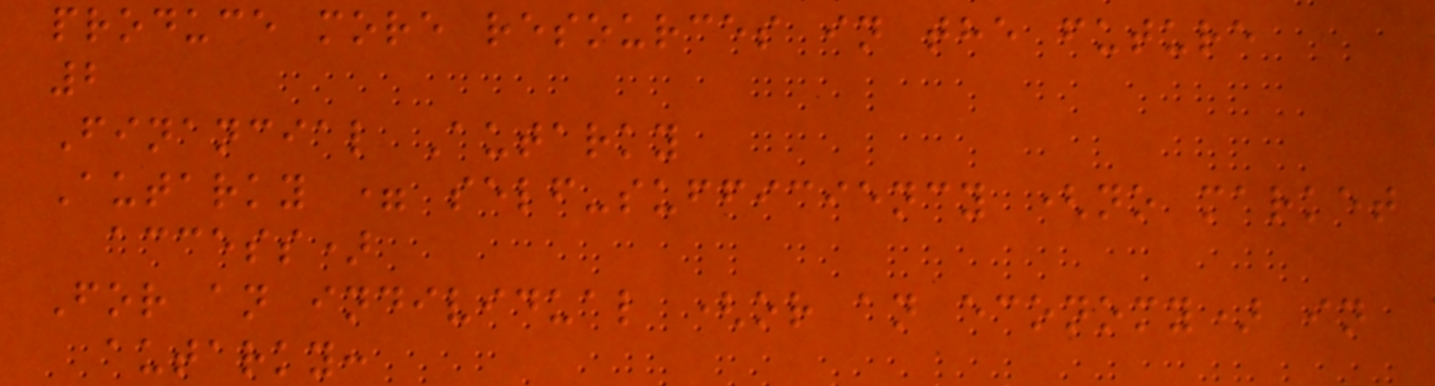produce more resources in the future
2
Financial Autarky
Autarky = self-sufficiency (no market
access)
For an individual (or an economy) in
autarky:
